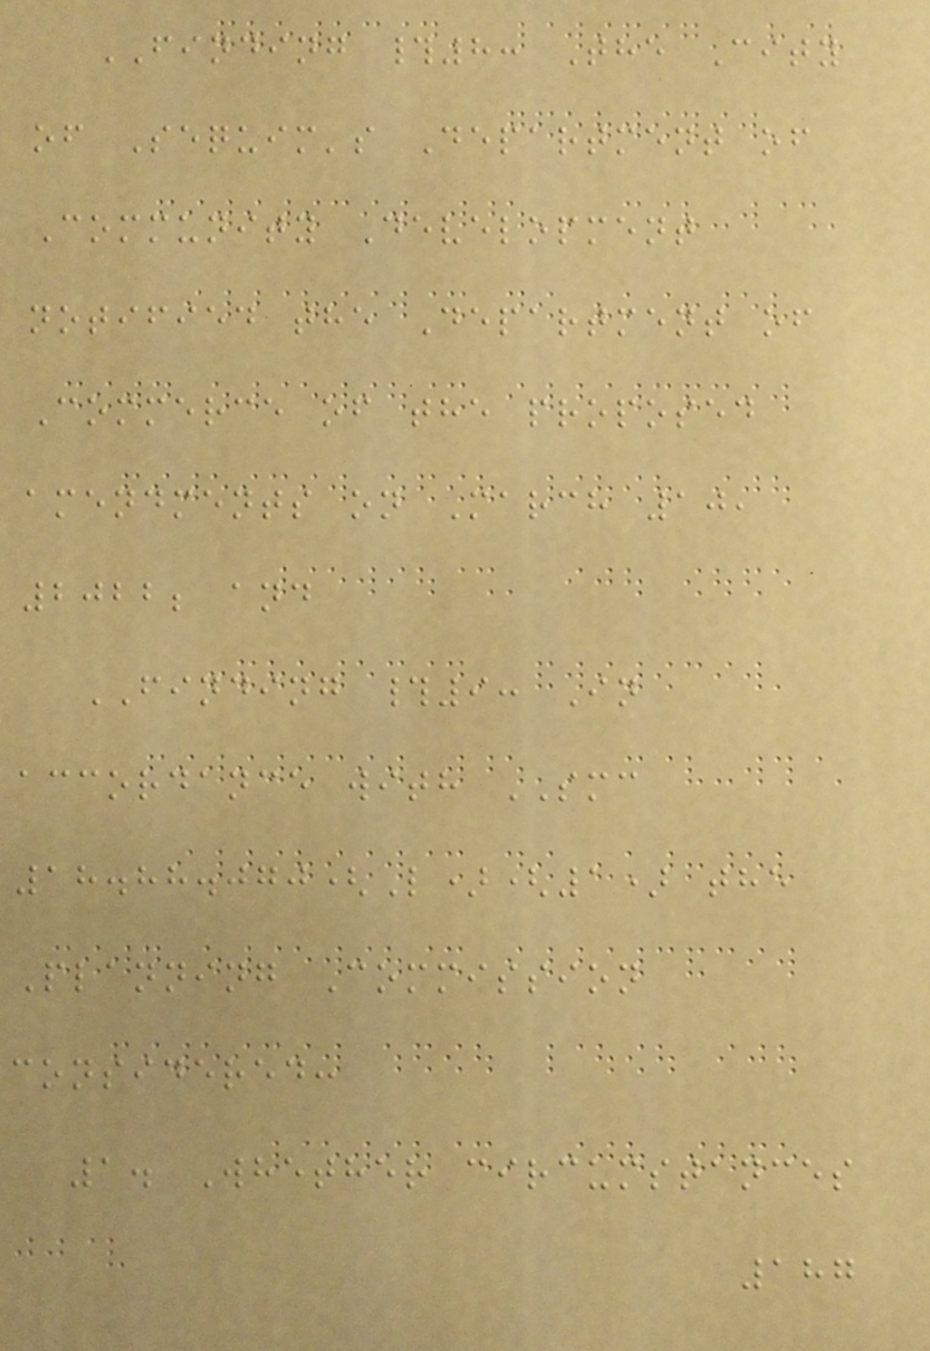FINDING #8: The City
of Sequim's Department of
Community Development
notified the Department of
Commerce of the proposed
amendments on March 10,
2022; and
FINDING #9: In
accordance with SMC
18.88.070(L)(1) the
Planning Commission
considered:
1. Whether circumstances
187
